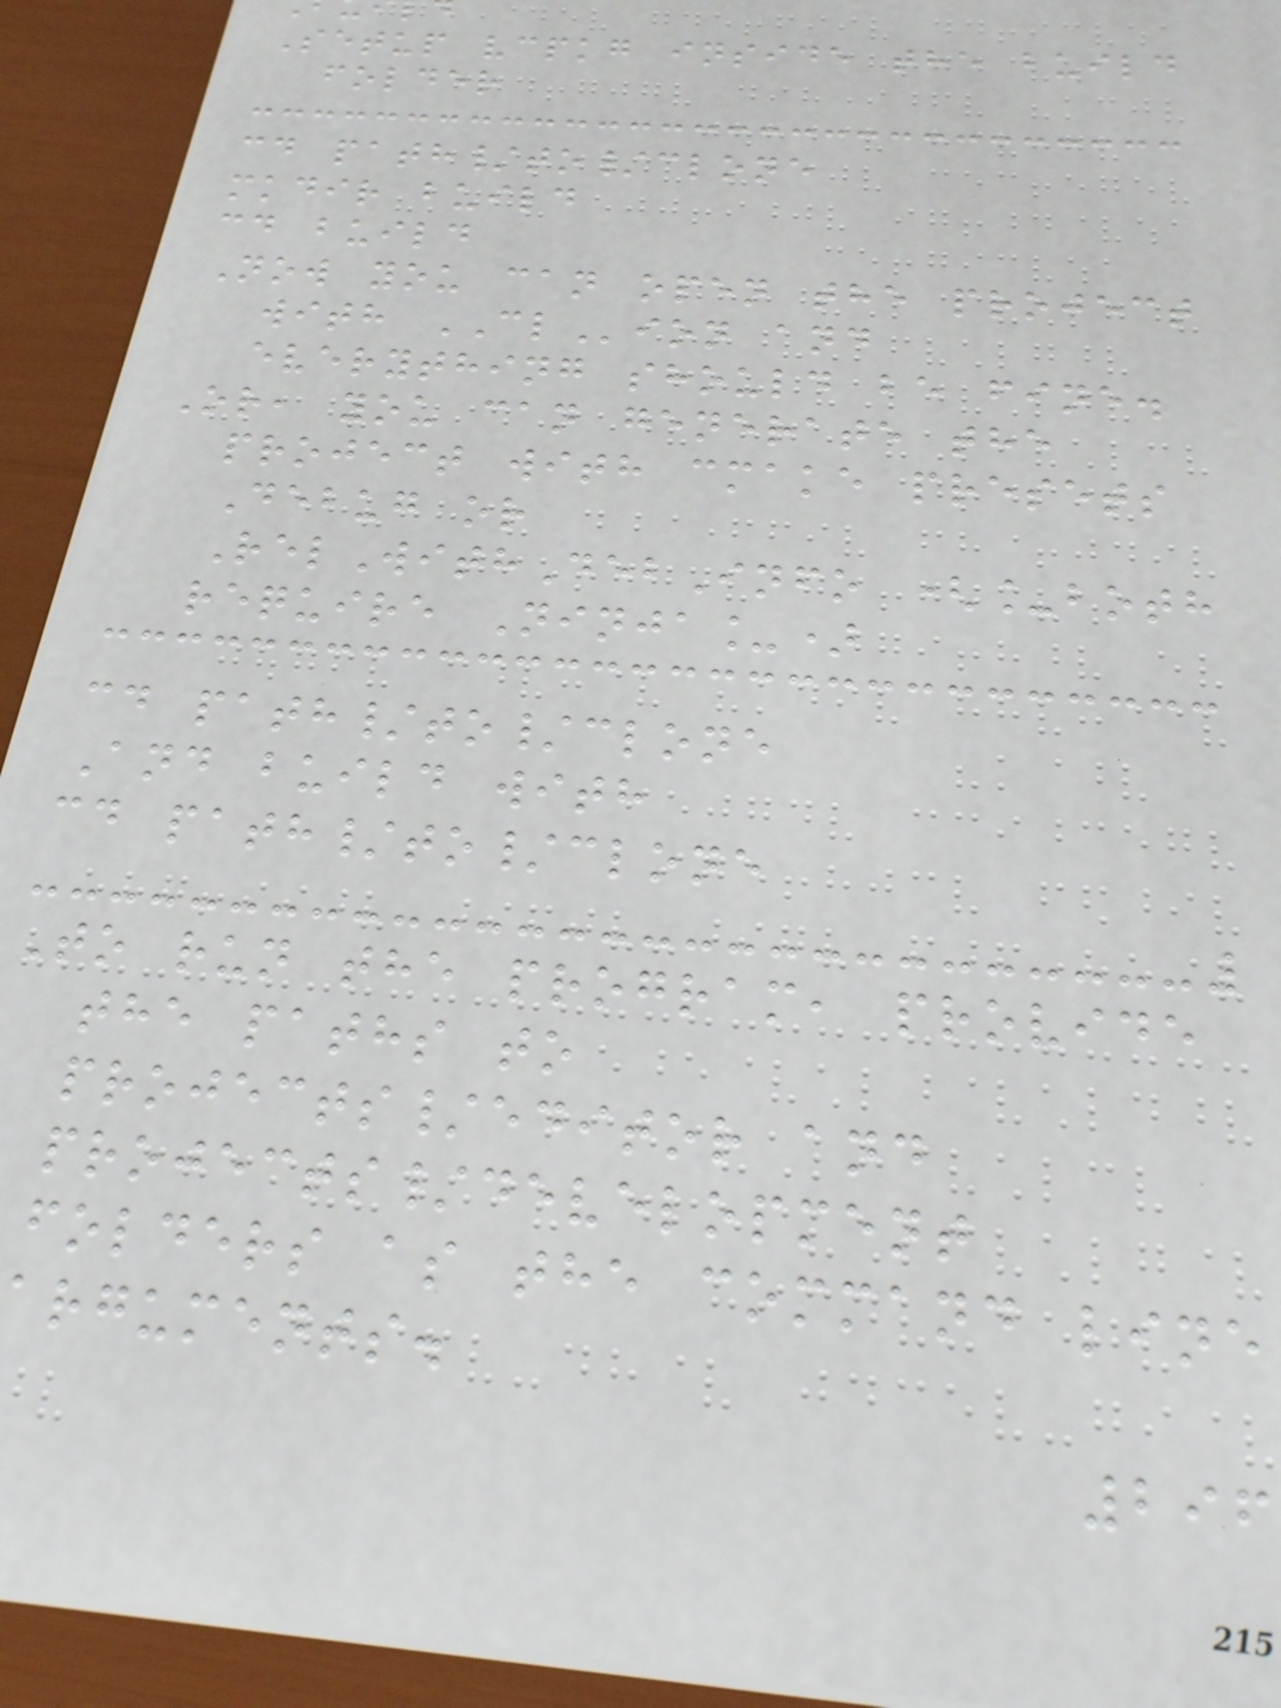Setup vcpkg inside the build
folder
cd path/to/clone
mkdir build
cd build
Now you can open the project
with CLion and
everything should be fine.
Or, you can generate the
project with cmake presets
Debug or
RelWithDebInfo (_both
require Ninja_)
cd path/to/clone
And build with
cd path/to/clone
To run the program, provide
the paths to
projects/editor and
projects/development
folders as the command line
arguments.
296
